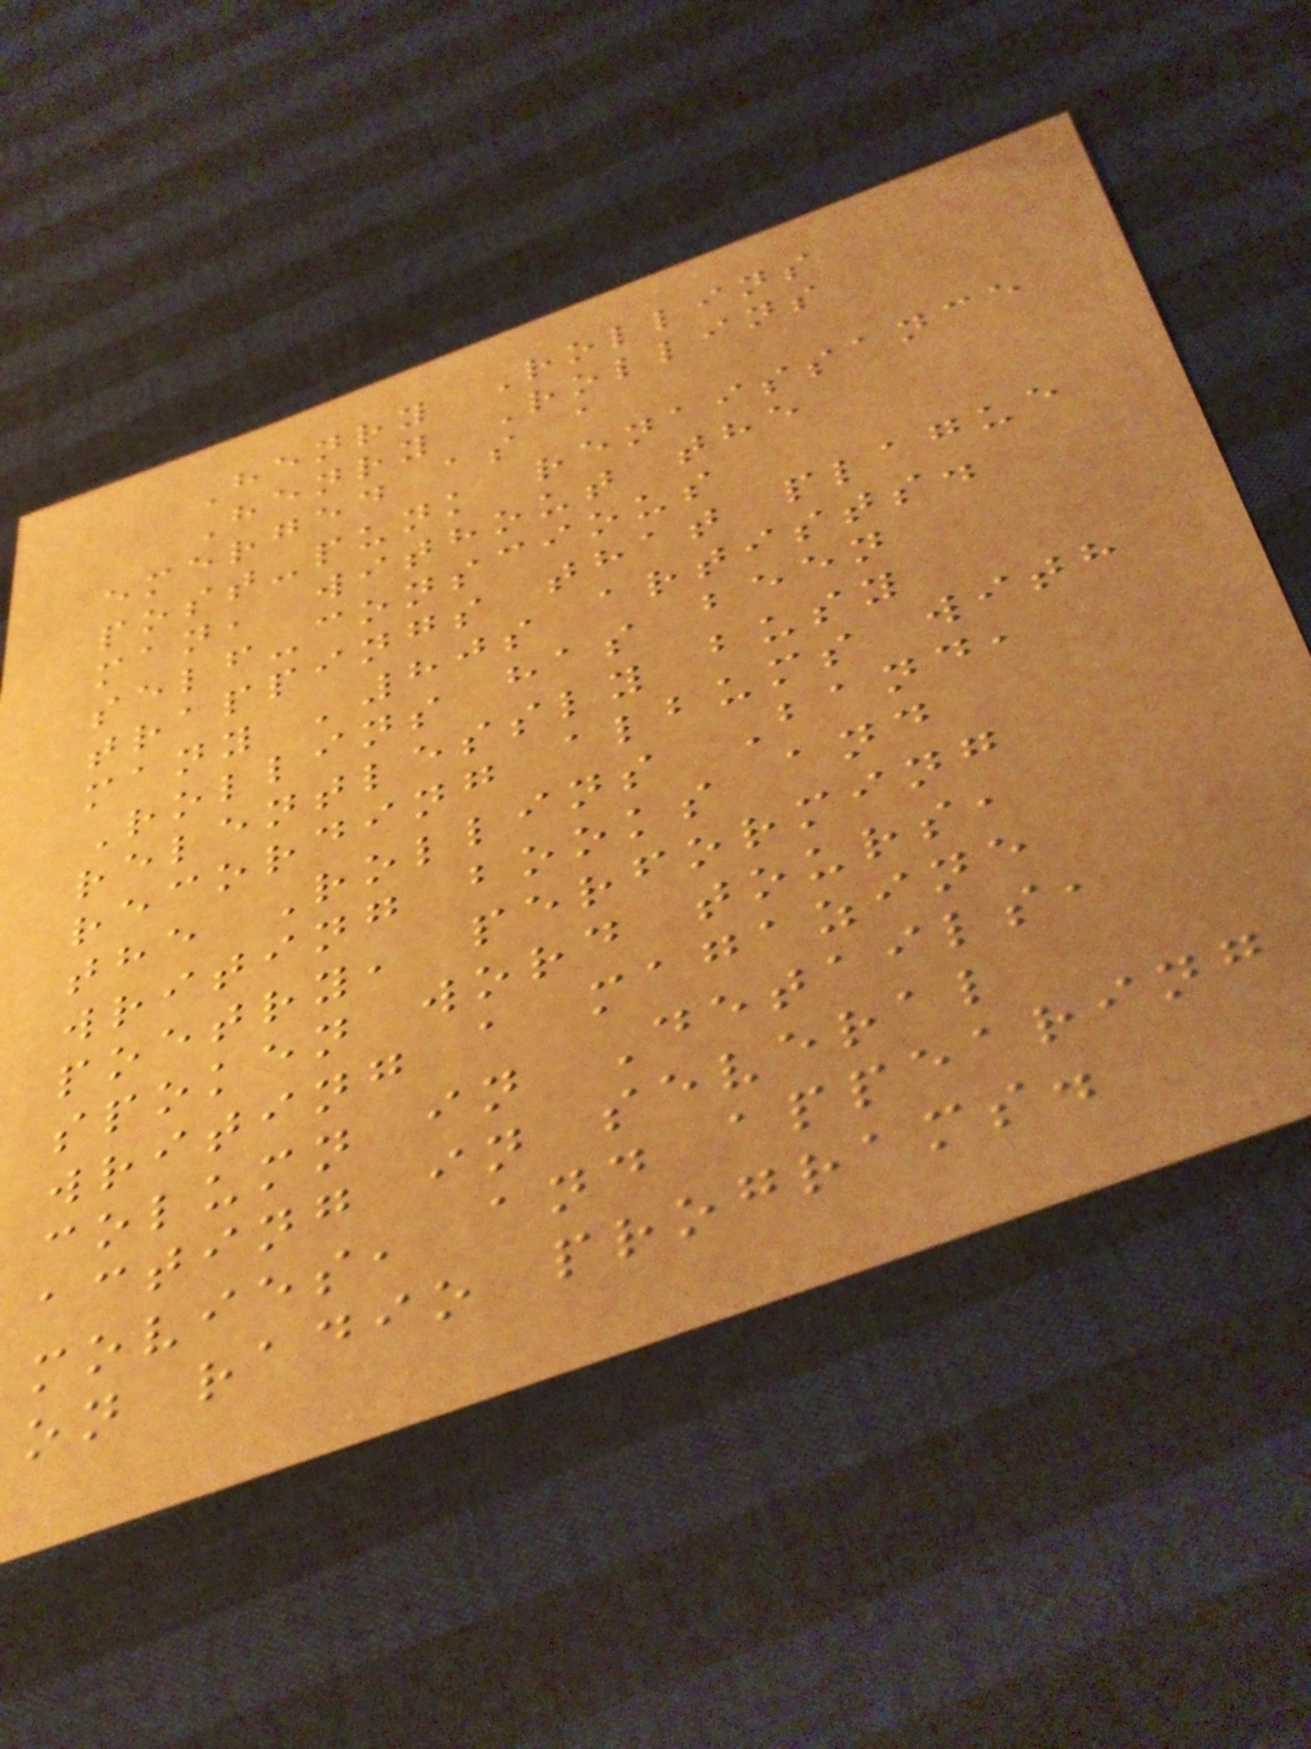Henry Rollins
Henry Rollins
emerged as a
post-punk renaissance
man, without the
self-conscious
trappings that plague
many '80s artists.
Rollins has been
relentlessly busy
recording albums with
the Rollins Band,
writing books and
poetry, performing
spoken word tours,
writing a magazine
column in Details,
acting in several
movies, and appearing
on radio programs.
